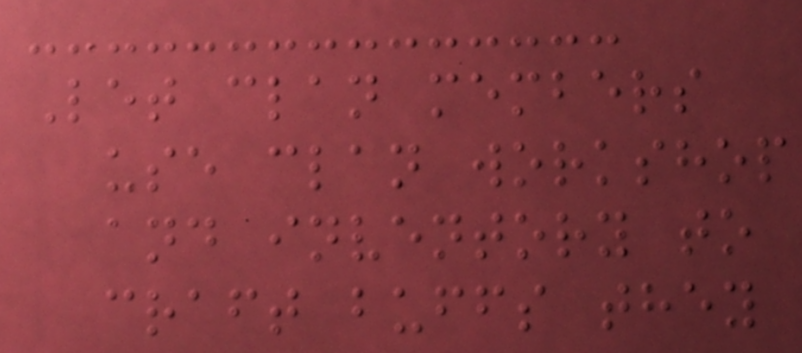Let clan members
use clan workshop
and inventory to
craft buffs they
